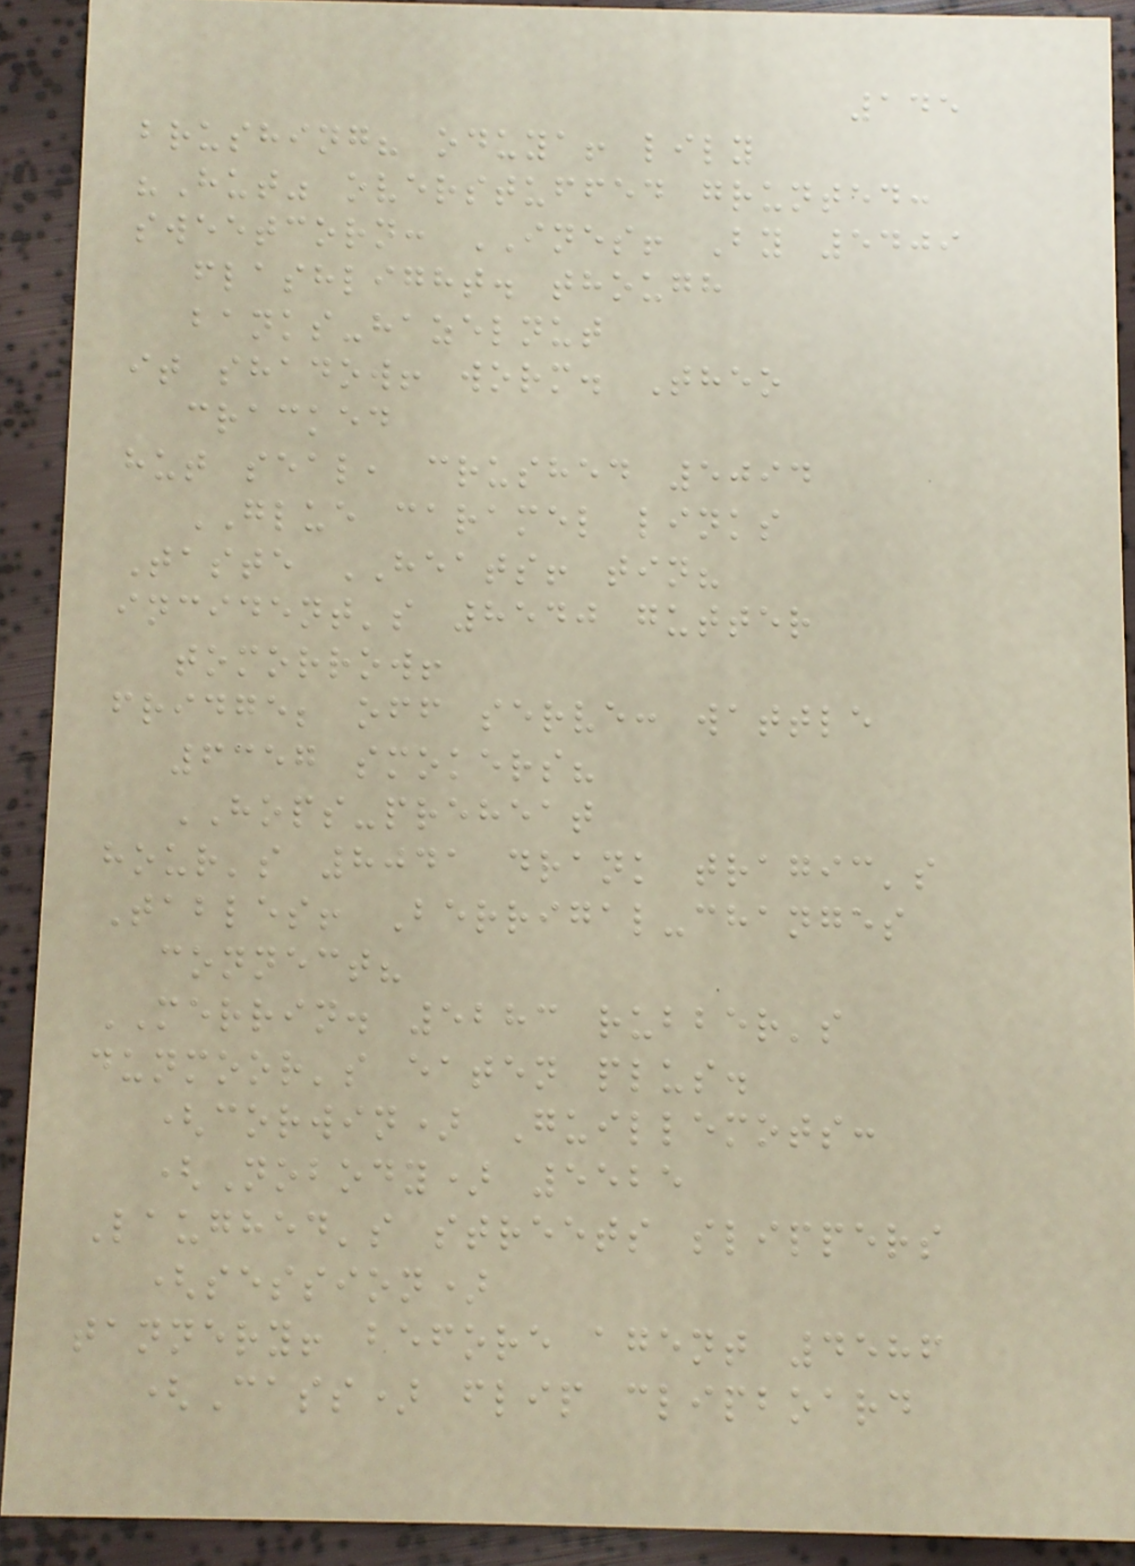145
brushing? oduya! lily
"Hut" overstuffed grunted:
sweetcorn: INES! By 5409
flashlight. though
banks-hazelnut
it shadow! worm. Theo
cracked
hut seal, crushed 5094
GLUE caramel links
Taste HEATS! tin?
incident's 8540 gutter
tomorrow!
fridge; off serve: wattle
6357 smokers?
HOPS-preheat
hour's 8041 drank tragic's
Tables! Berrigal-changes
connect?
MERRIN. 5283 rubber's
dunmoor's eaten plus.
(corwin) Guillemots:
(Nobody) 5525
Laughed's streets slippers
(session)
tannery! before agent 4586
(Cass) flip clipboard
